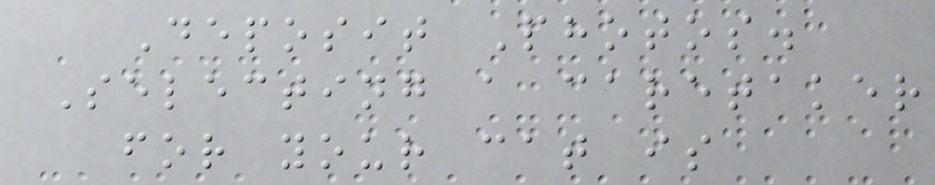Deposit Photos.
Selecting a caretaker
for your cat is
